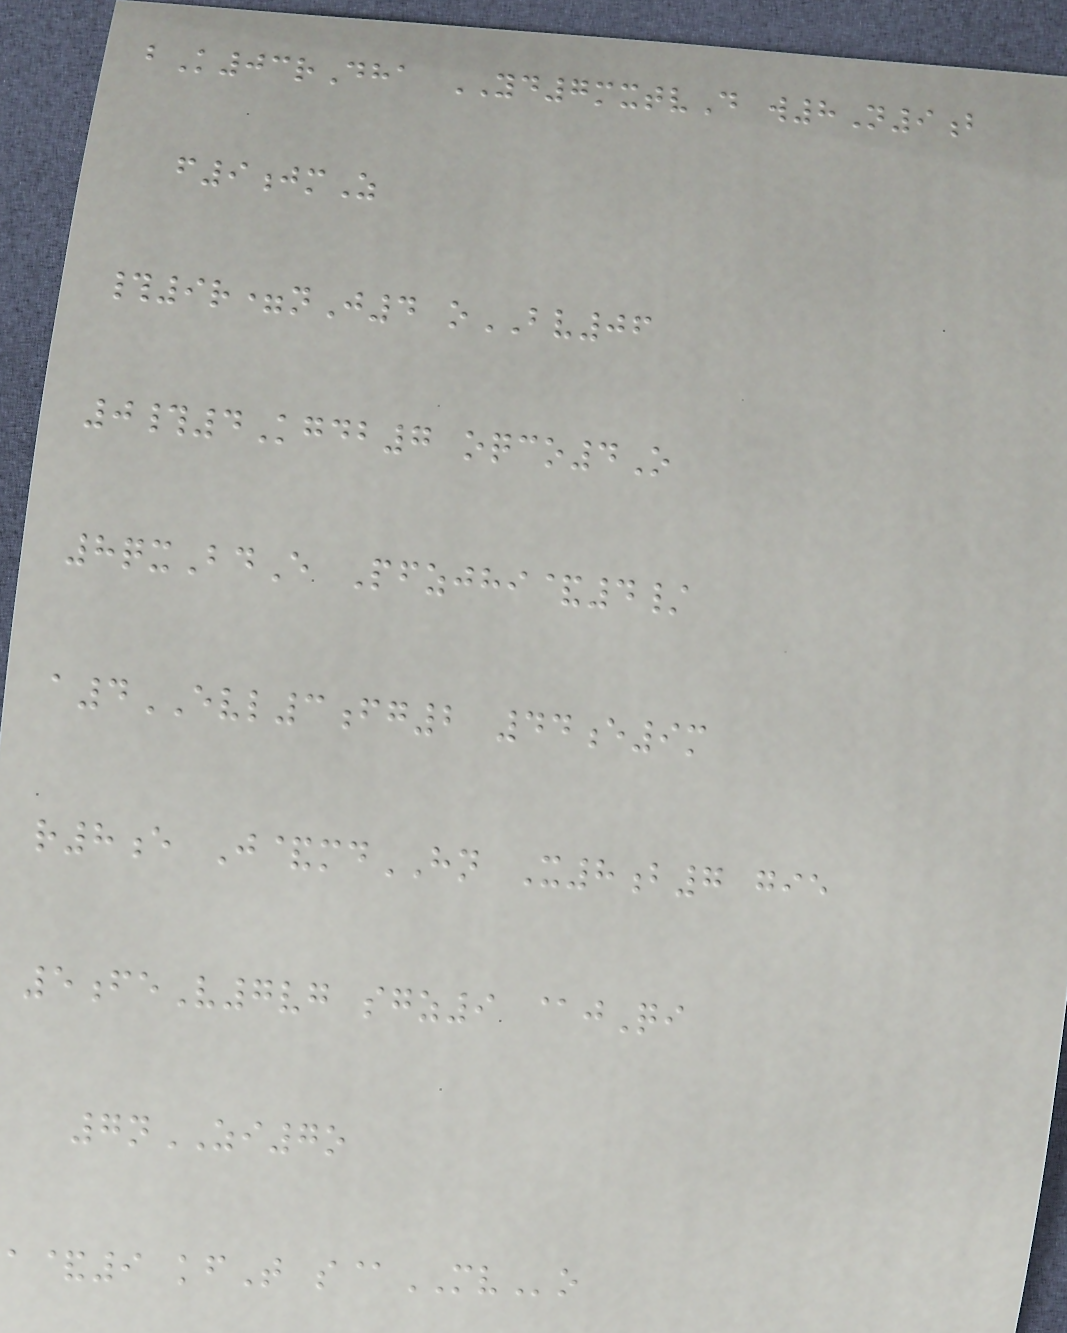bK03rDha YD7mxtvD w8N9b
f9jmZ
#9r=nJ4 oBV06
0#4Kgdb7 oqco4O
8qxBdE Pfzjhi&4/
a4EVL3fg2 44e9m
r8e J&mdHN X8b7 gie
5feV7vg sgz9 @jQi
7nZI7o
a&9 kfT s@MVo
